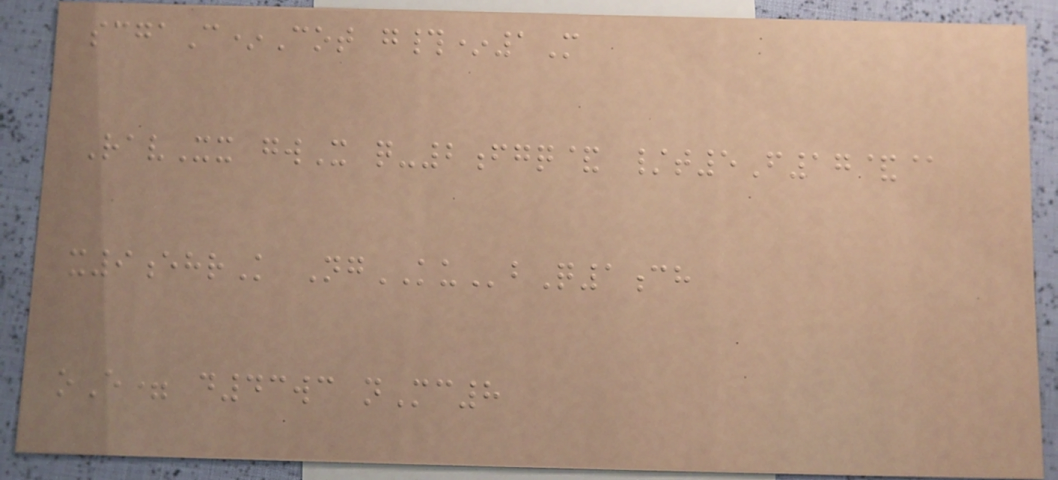scgaC*Cot g#*1M
RavXx gwX q-2fgq& /t5F17&@
x9ehrK NgKUbQ1ch
oE= d43wc nMc8
